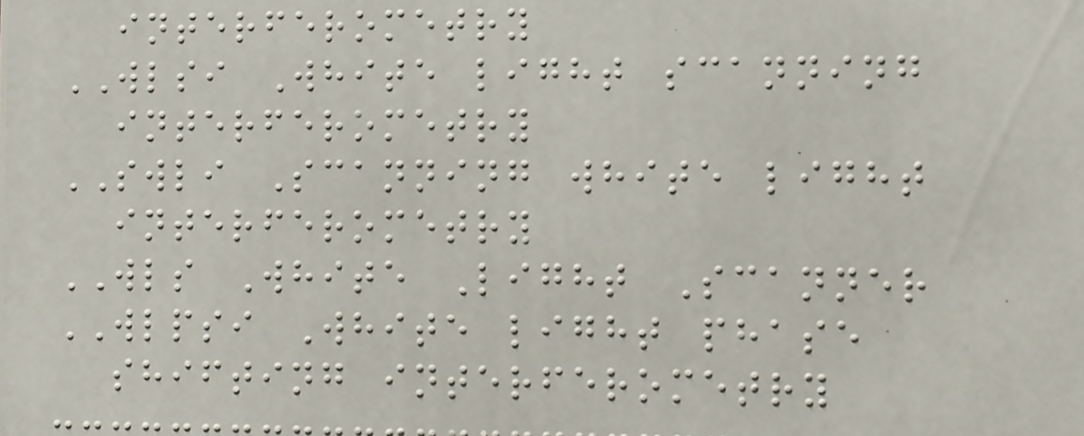interferometry
WLSI White light scanning
interferometry
SWLI Scanning white light
interferometry
WLS White Light Scanner
WLPSI White light phase
shifting interferometry
